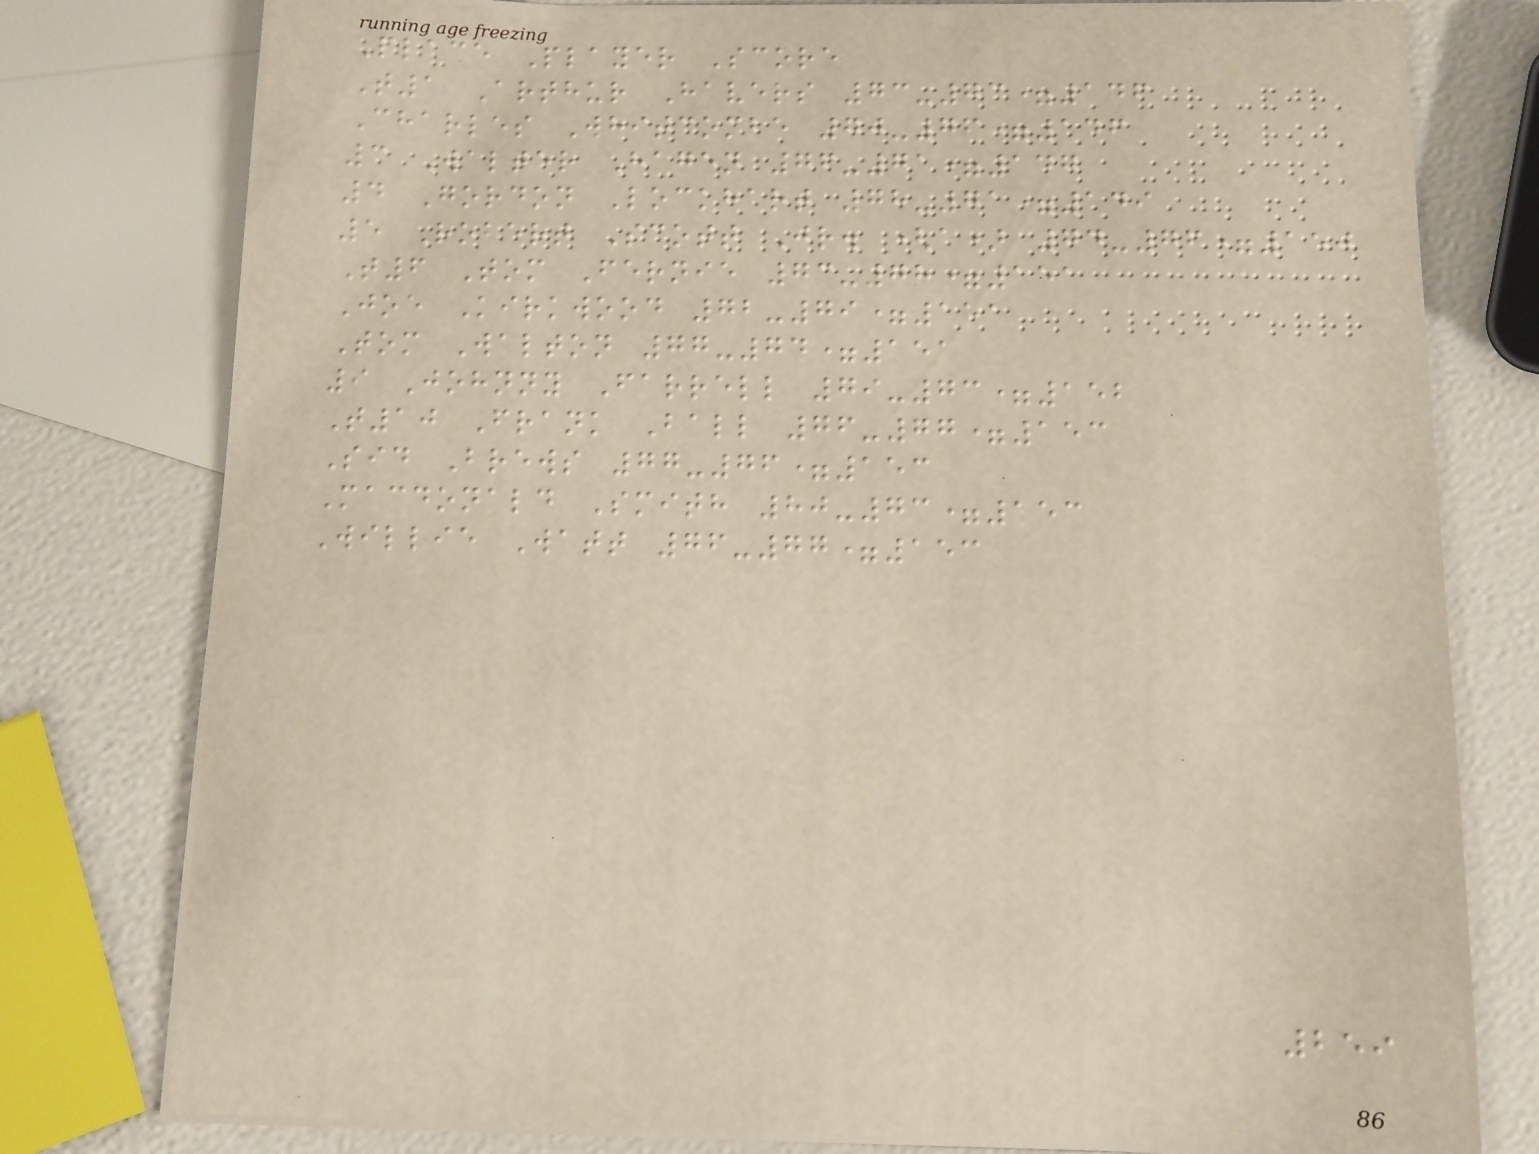Place Player Score
T1 Arthur Havers 73-73=146
Charles Whitcombe 70-76=146
3 Walter Hagen 76-71=147
4 Gordon Lockhart 78-71=149
5 Robert Scott Jr. (a) 74-76=150
T6 Tom Fernie 73-78=151
Joe Kirkwood 72-79=151
Tom Walton 77-74=151
9 Johnny Farrell 79-73=152
T10 Frank Ball 76-77=153
Sid Brews 77-76=153
Macdonald Smith 80-73=153
Willie Watt 76-77=153
259
